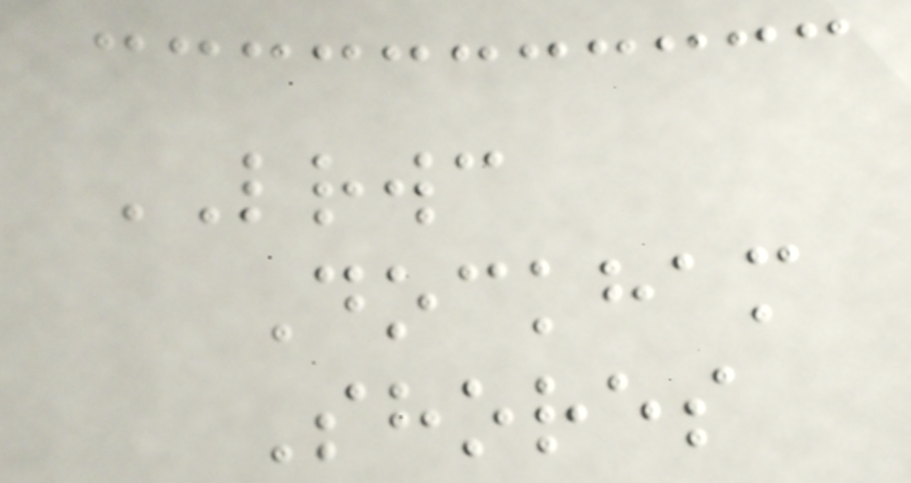LRWC
Dockham
Shores
